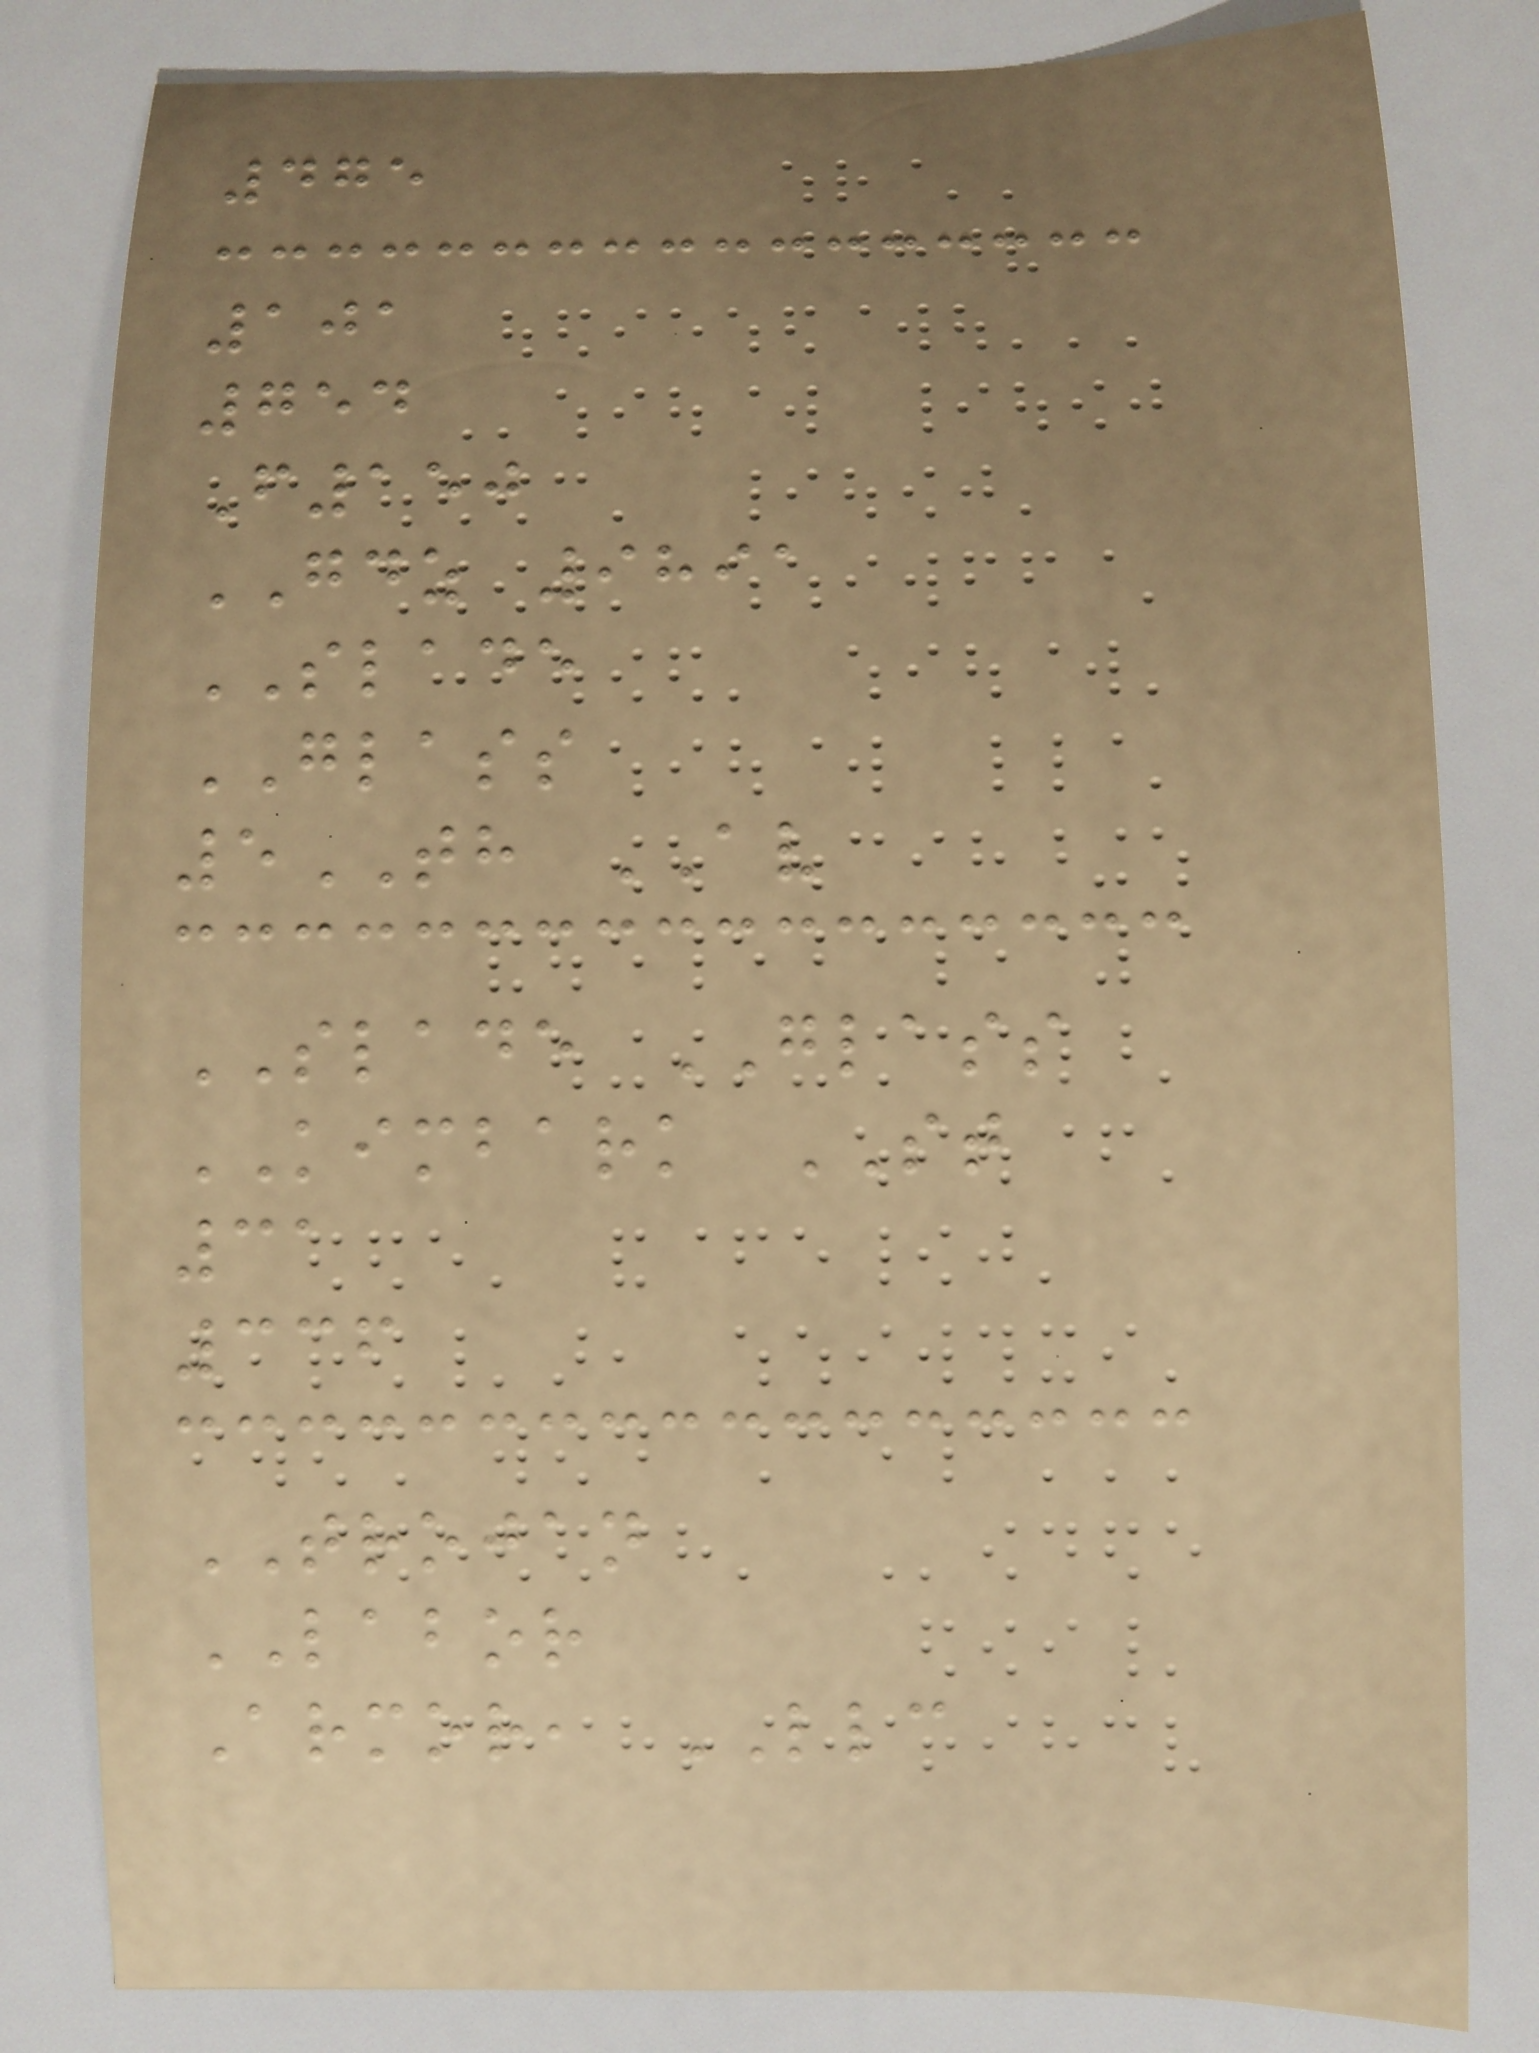475
101
754
F150
GDZ 9891
SLADE
GLASS
5TH AV
SLADE GLASS
KIMBARK ST
31
336
TROJAN
LABOR
Armor, LLC
